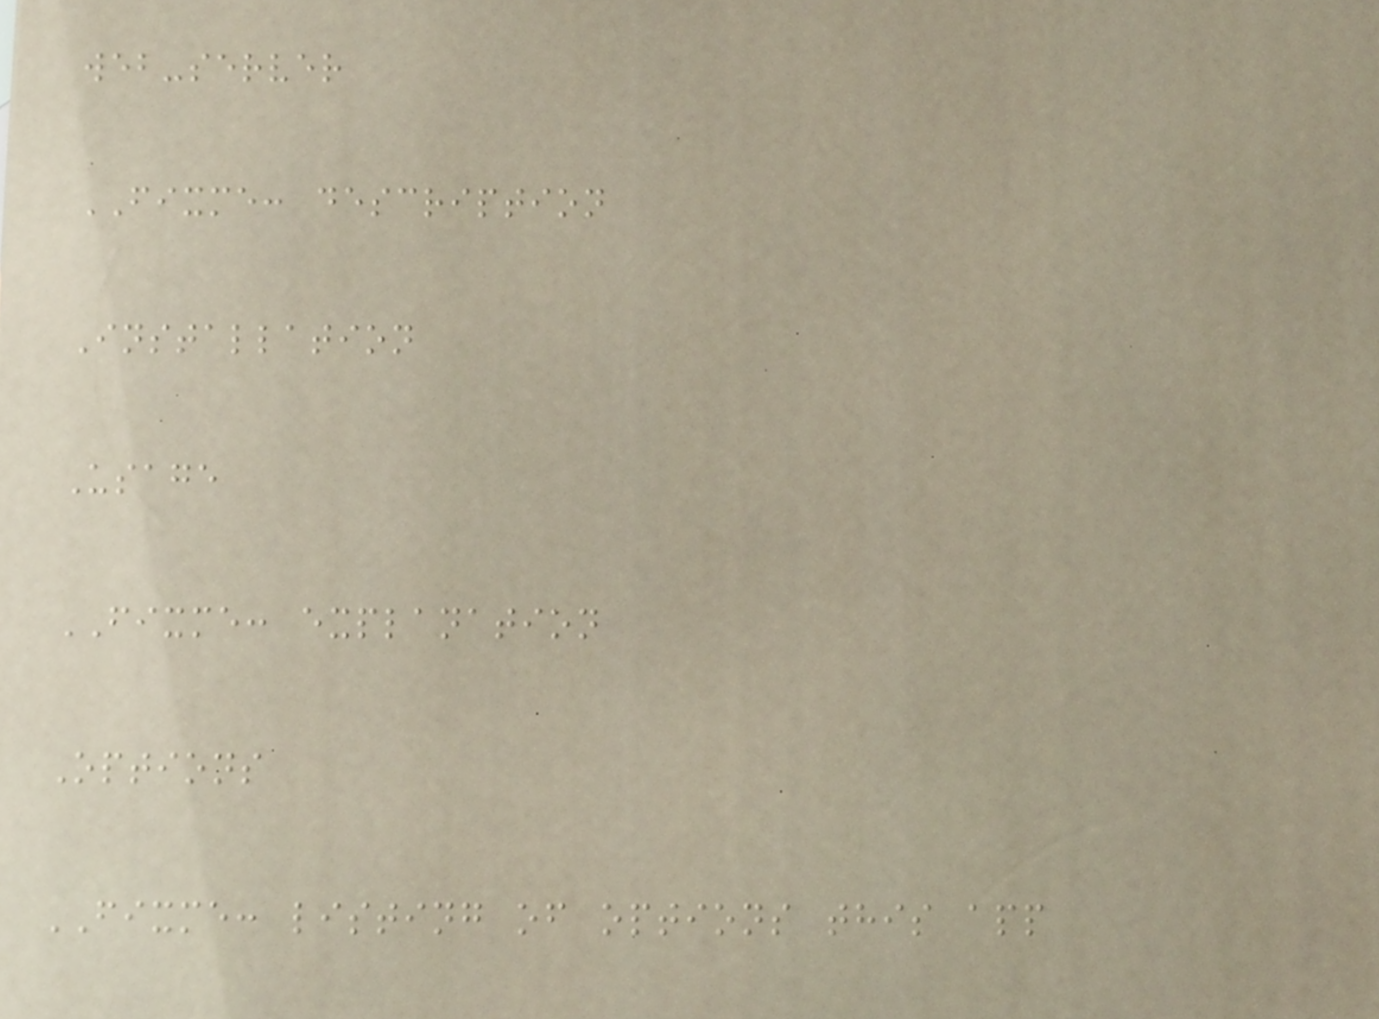web-server
FIXME: description
Installation
Usage
FIXME: explanation
Options
FIXME: listing of options this app
